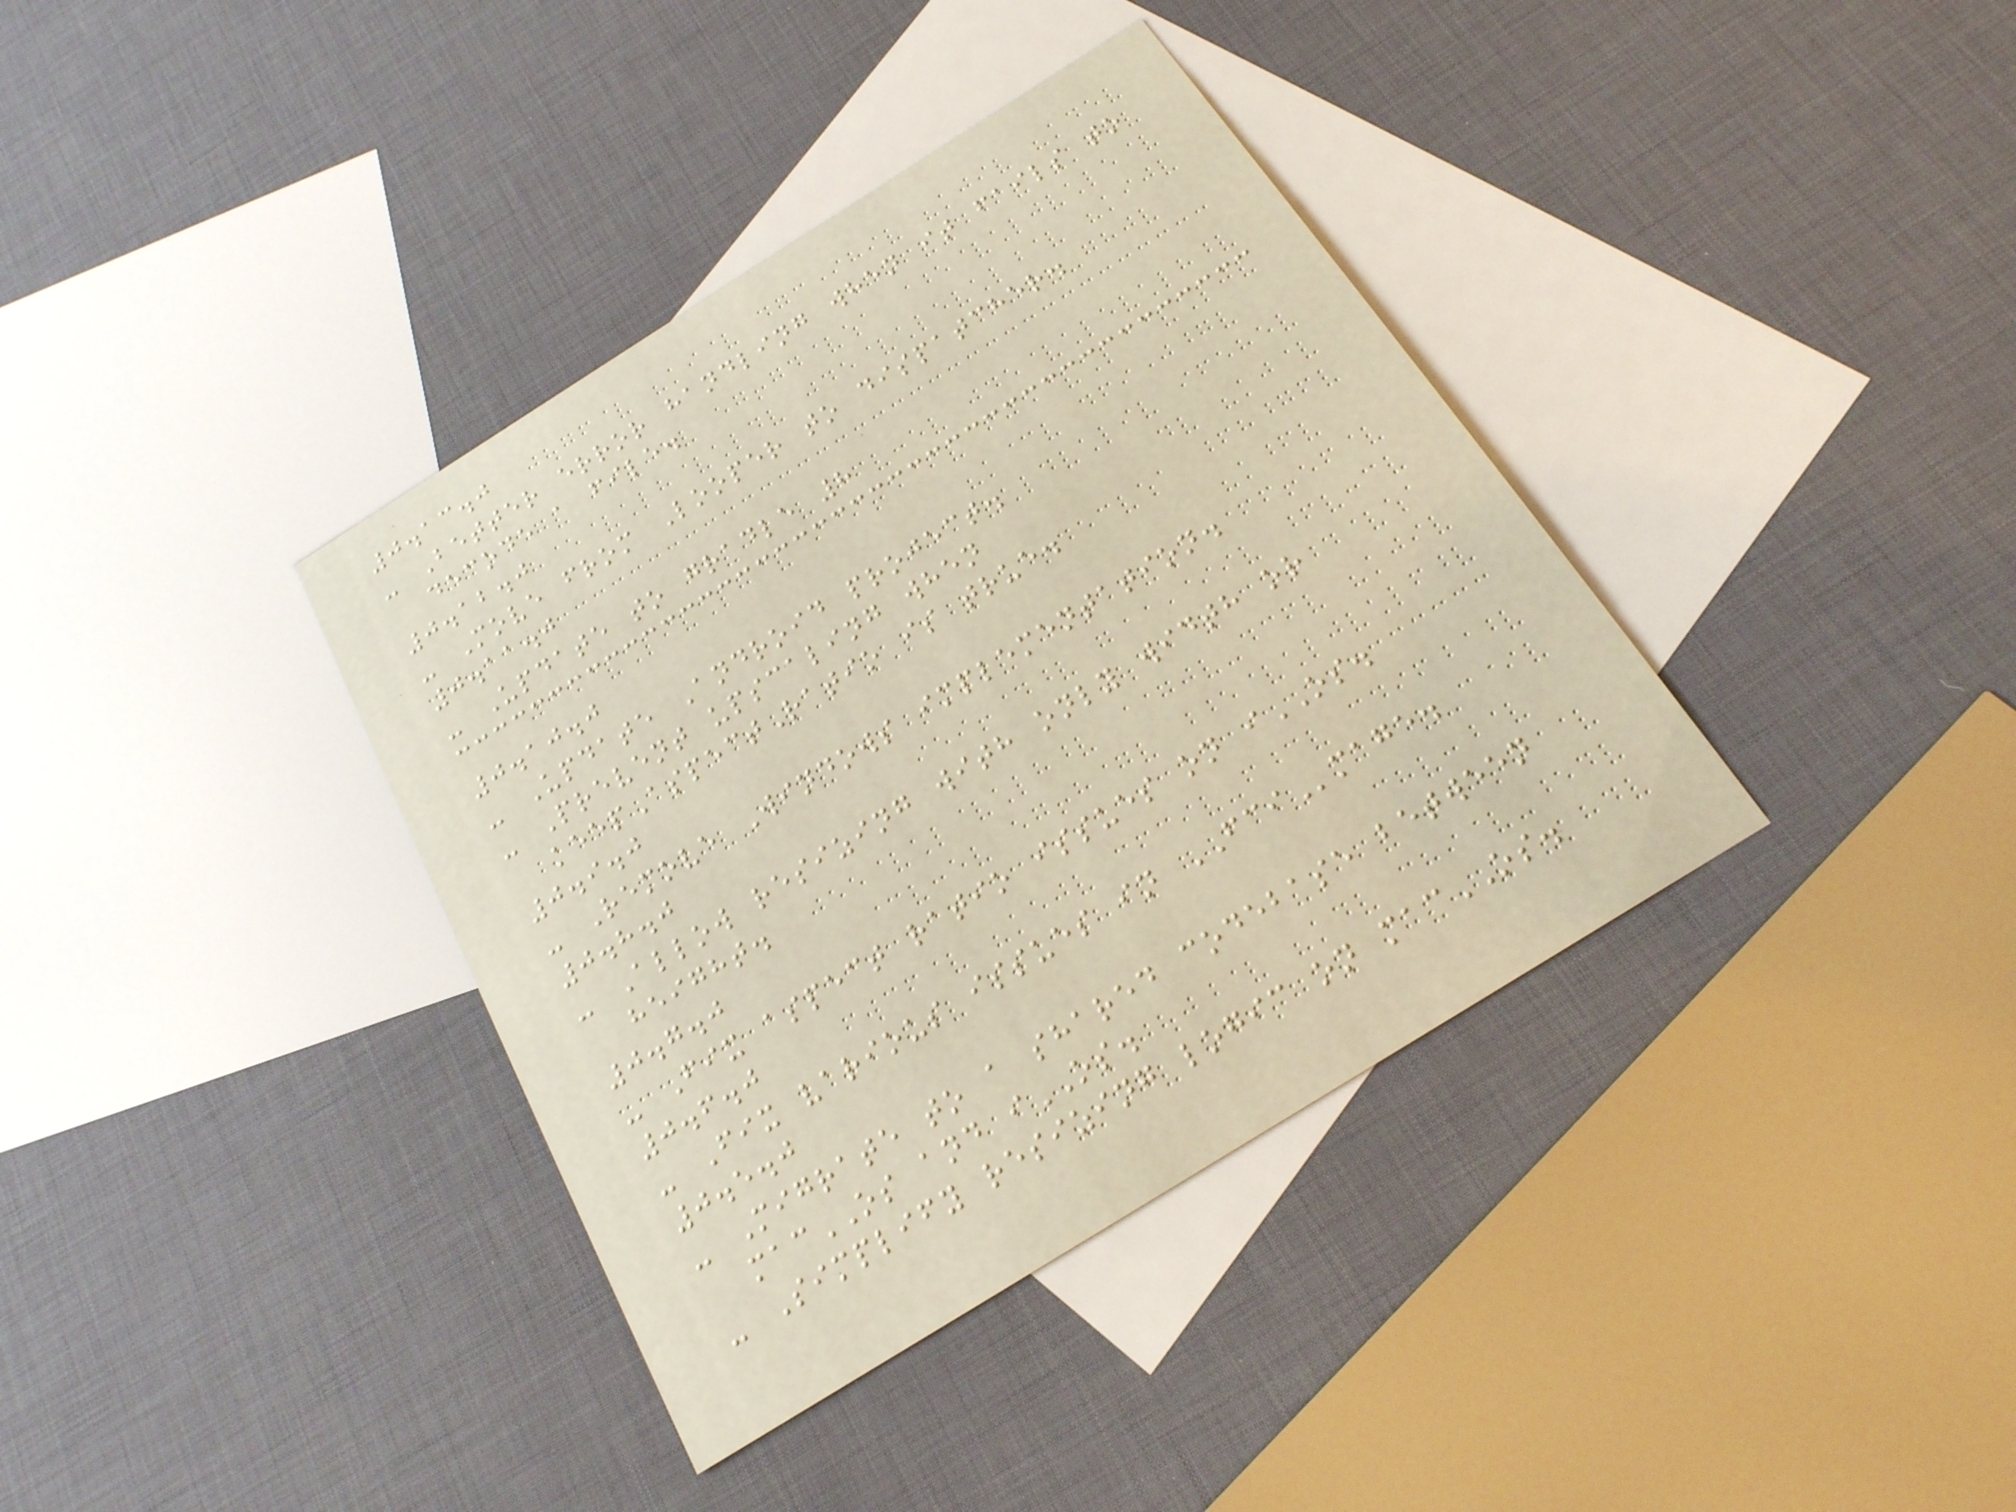0.13.0
- Better error handling when it fails to
decode a file.
0.12.0
- Move from Looper to dispatcher.
0.11.0
- Update to gradle 8
0.10.0
- Update Android project.
- Prevent upscaling when
keepAspectRatio is true.
0.9.0
- Remove Windows implementation.
0.8.0
- Allow resizing with only width or
height.
0.7.0
- Fix aspect ratio issues on iOS.
0.6.0
- Fix various issues in FCImage.
0.5.0
- Migrate to a shared codebase between
macOS and iOS.
- Simplify resizing logic on macOS.
